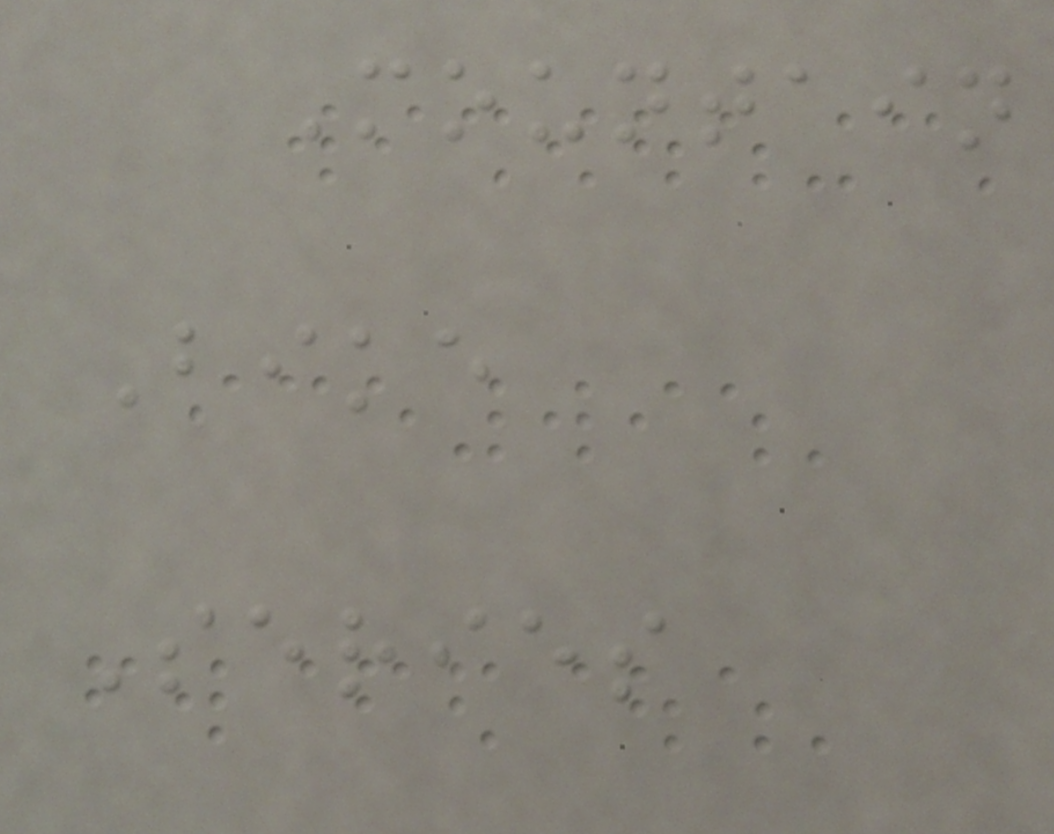Mountain
Bike
Series
